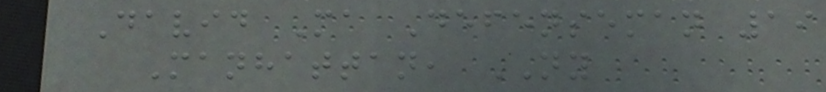David Ma Defenseman 19
Manhattan, NY
